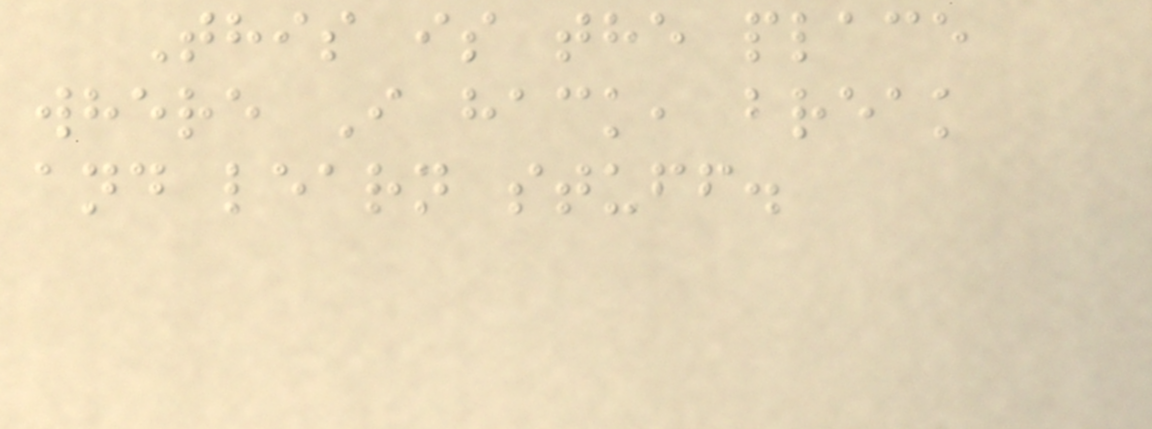This is the place
where I hack, break
and learn stuff.
